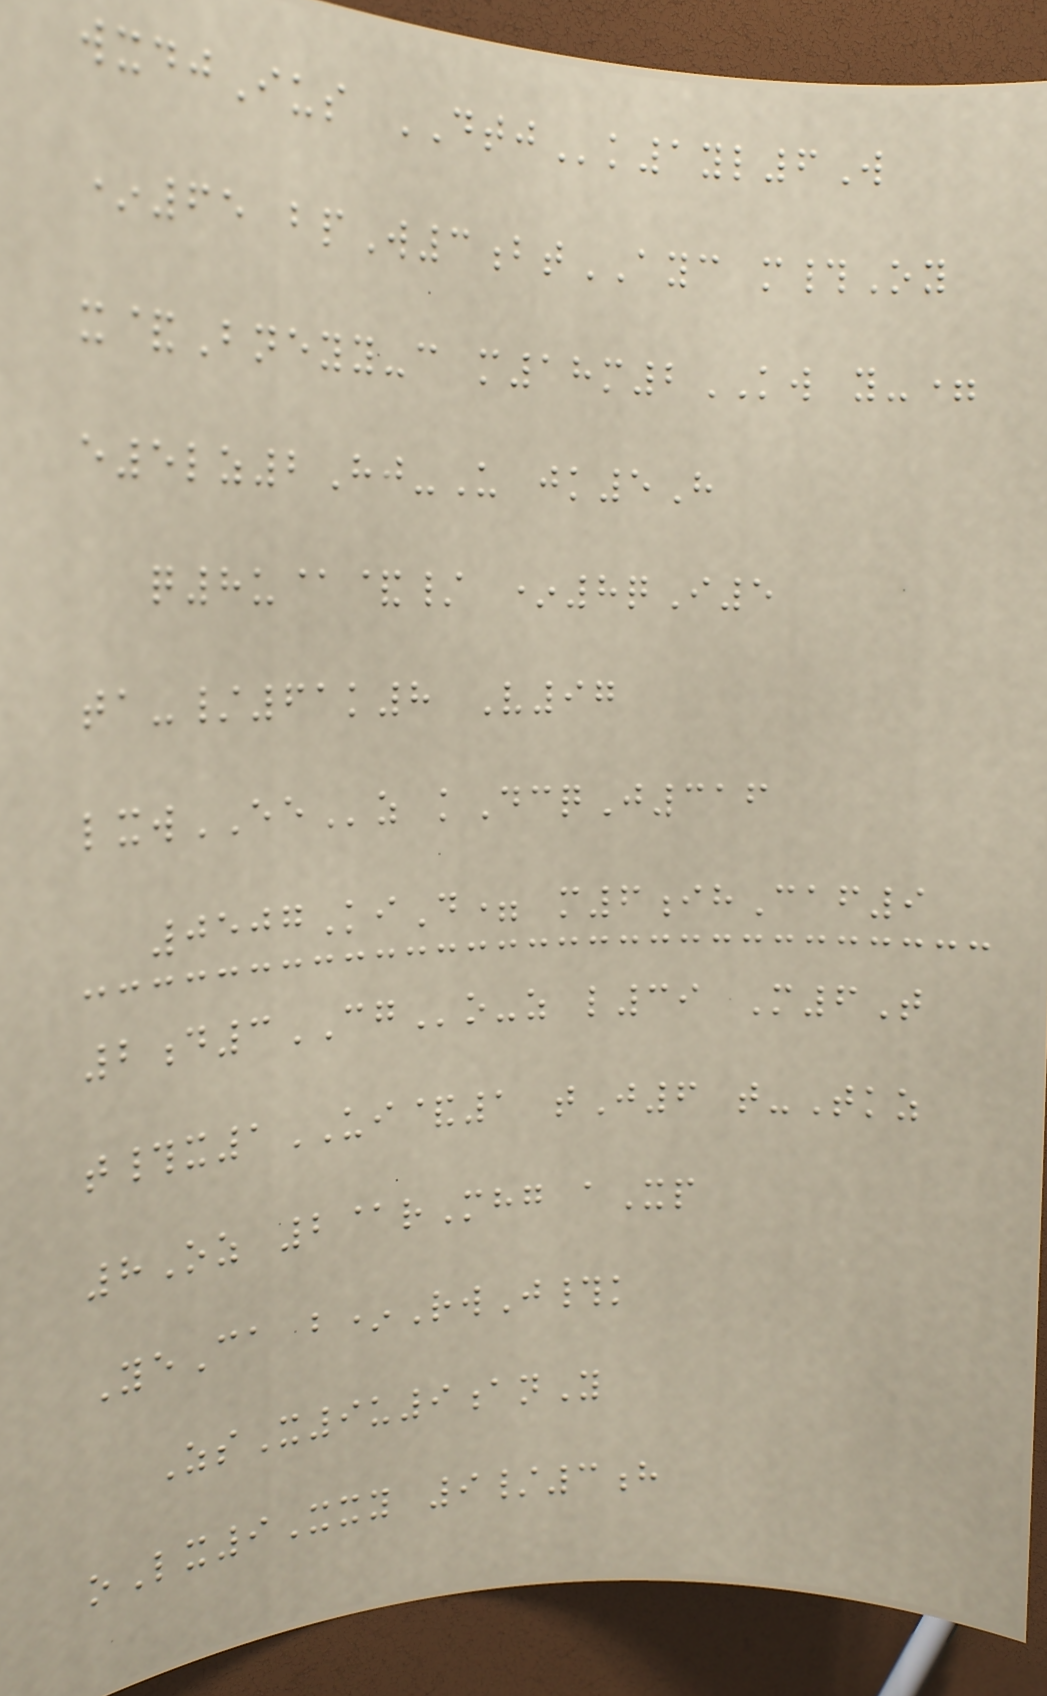wxdjIus DTJk1yl6W
*65 bpW3btAYC m#Oy
x&Bneyy-c m18m2KW y-=
e5lz2Hj-U jk5H
q8u@&/ *8qI5
ta-/61k8 V97
lxwEEz kDcqJ316
0507KiD= m6ihCaf9
2d3CGo-z l39 M6T
t#x1UI&1 tJ6 t-Tkz
8Oz 2@rMhg aXp
YeCa b*RwJ#k
ZsX9u9anY
oLx9Xxy 9/3h
